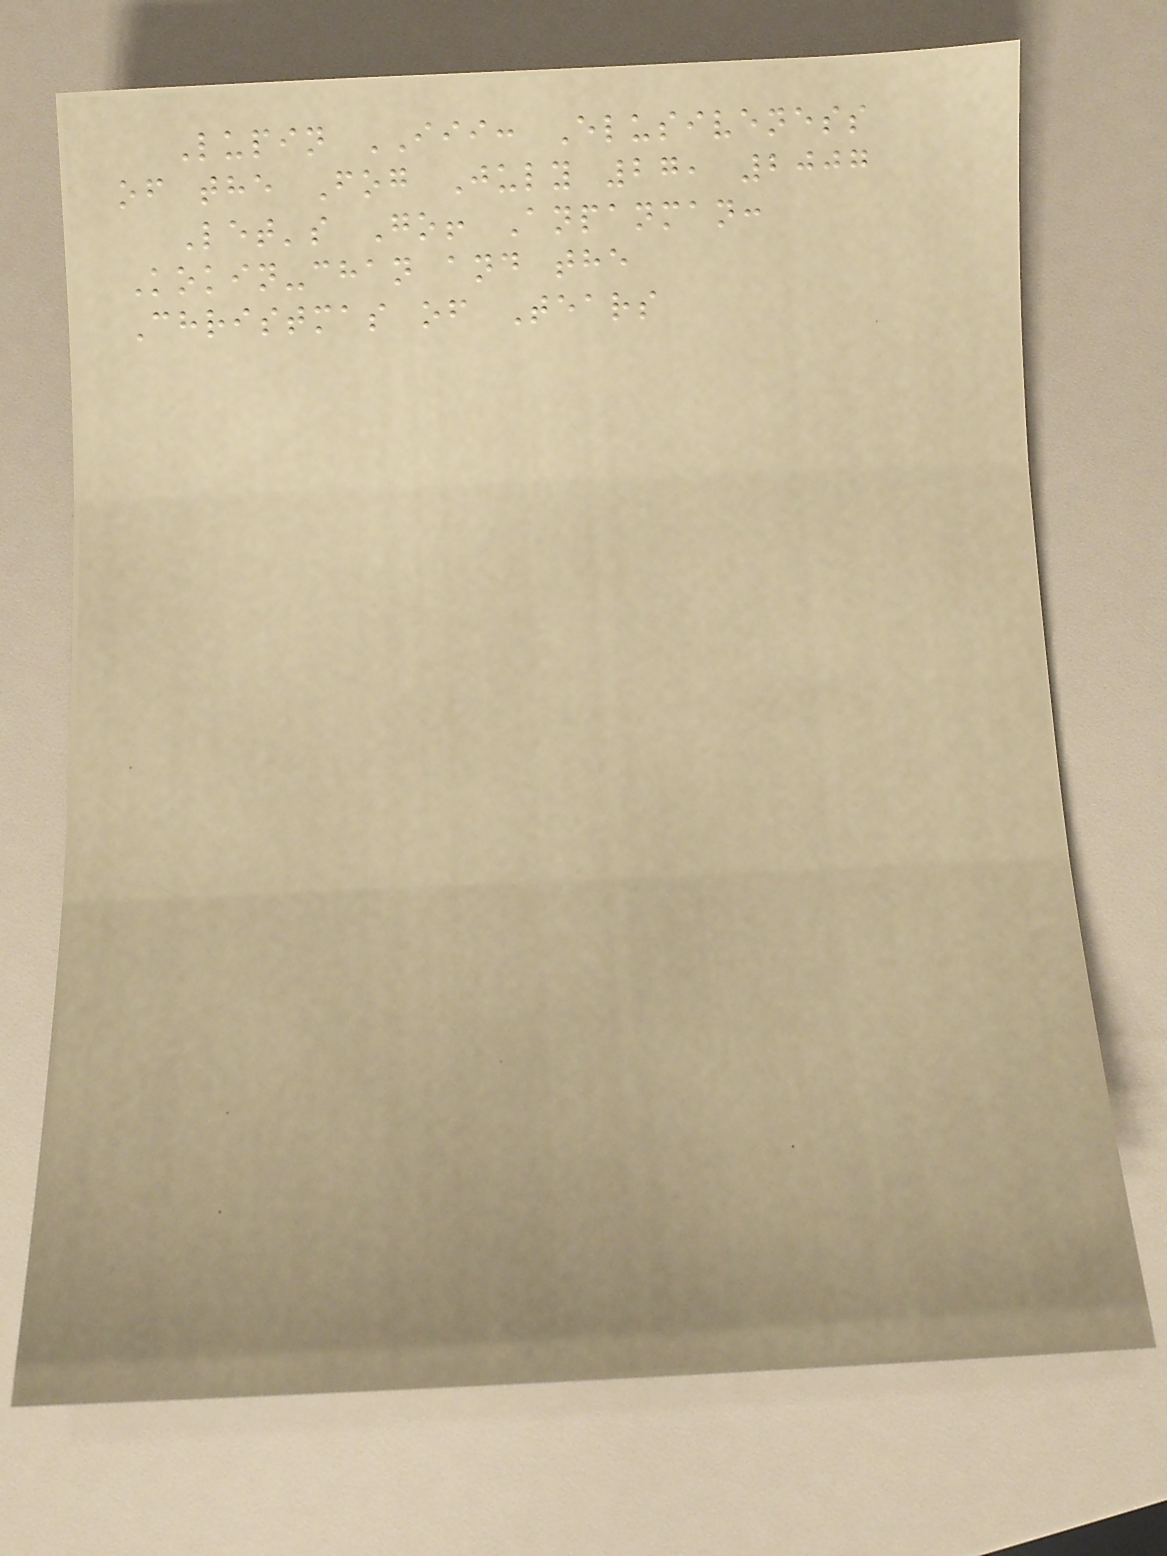Lupin III: Elusiveness
of the Fog July 27, 2007
Let's Go! Anpanman:
Kokin-chan and the
Christmas of Tears
